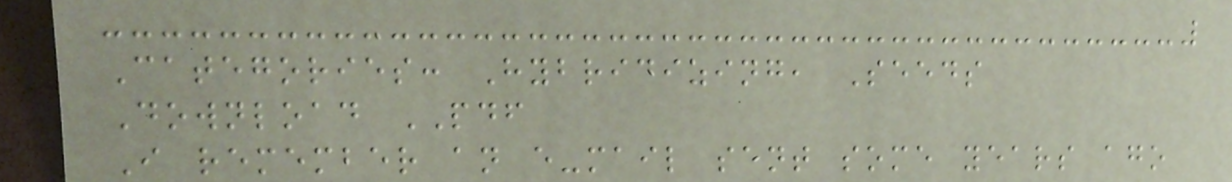Categories: Hybridizing, Seeds
Download PDF
I remember an e-mail sent some years ago
